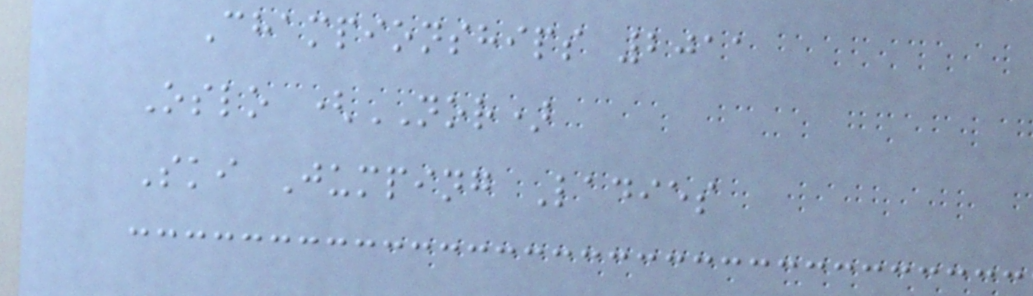Championships 2011
Oslo (NOR)
Ski Jumping Ladies
